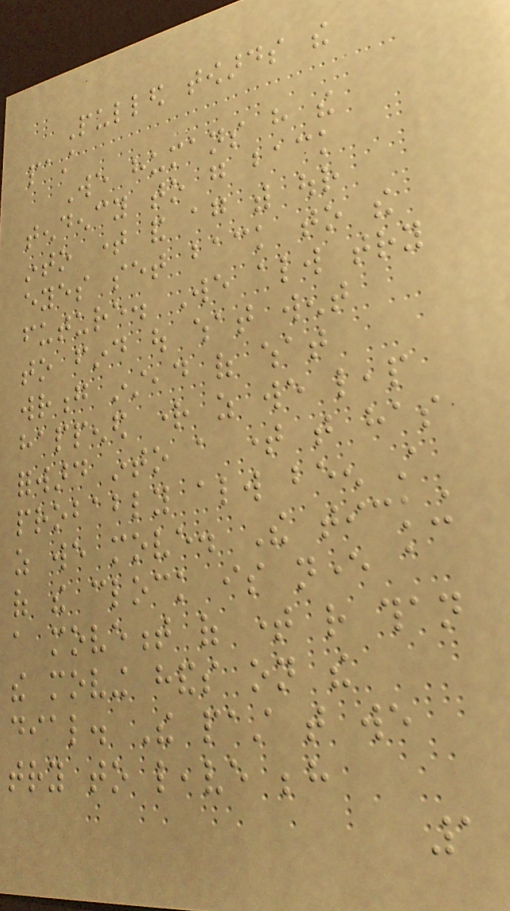Pulled towards the
past
We humans have the
tendency to go back
into time and again with our
eyes set back to the
future. We always try
to find out what went
wrong instead of what
happened right as we leap
forward into a time that has
probably always been still
as we move. The ticking
of the clock is never a
a movement of time rather than
the moving hands on the
dial. The past that we
try to leave behind
1
